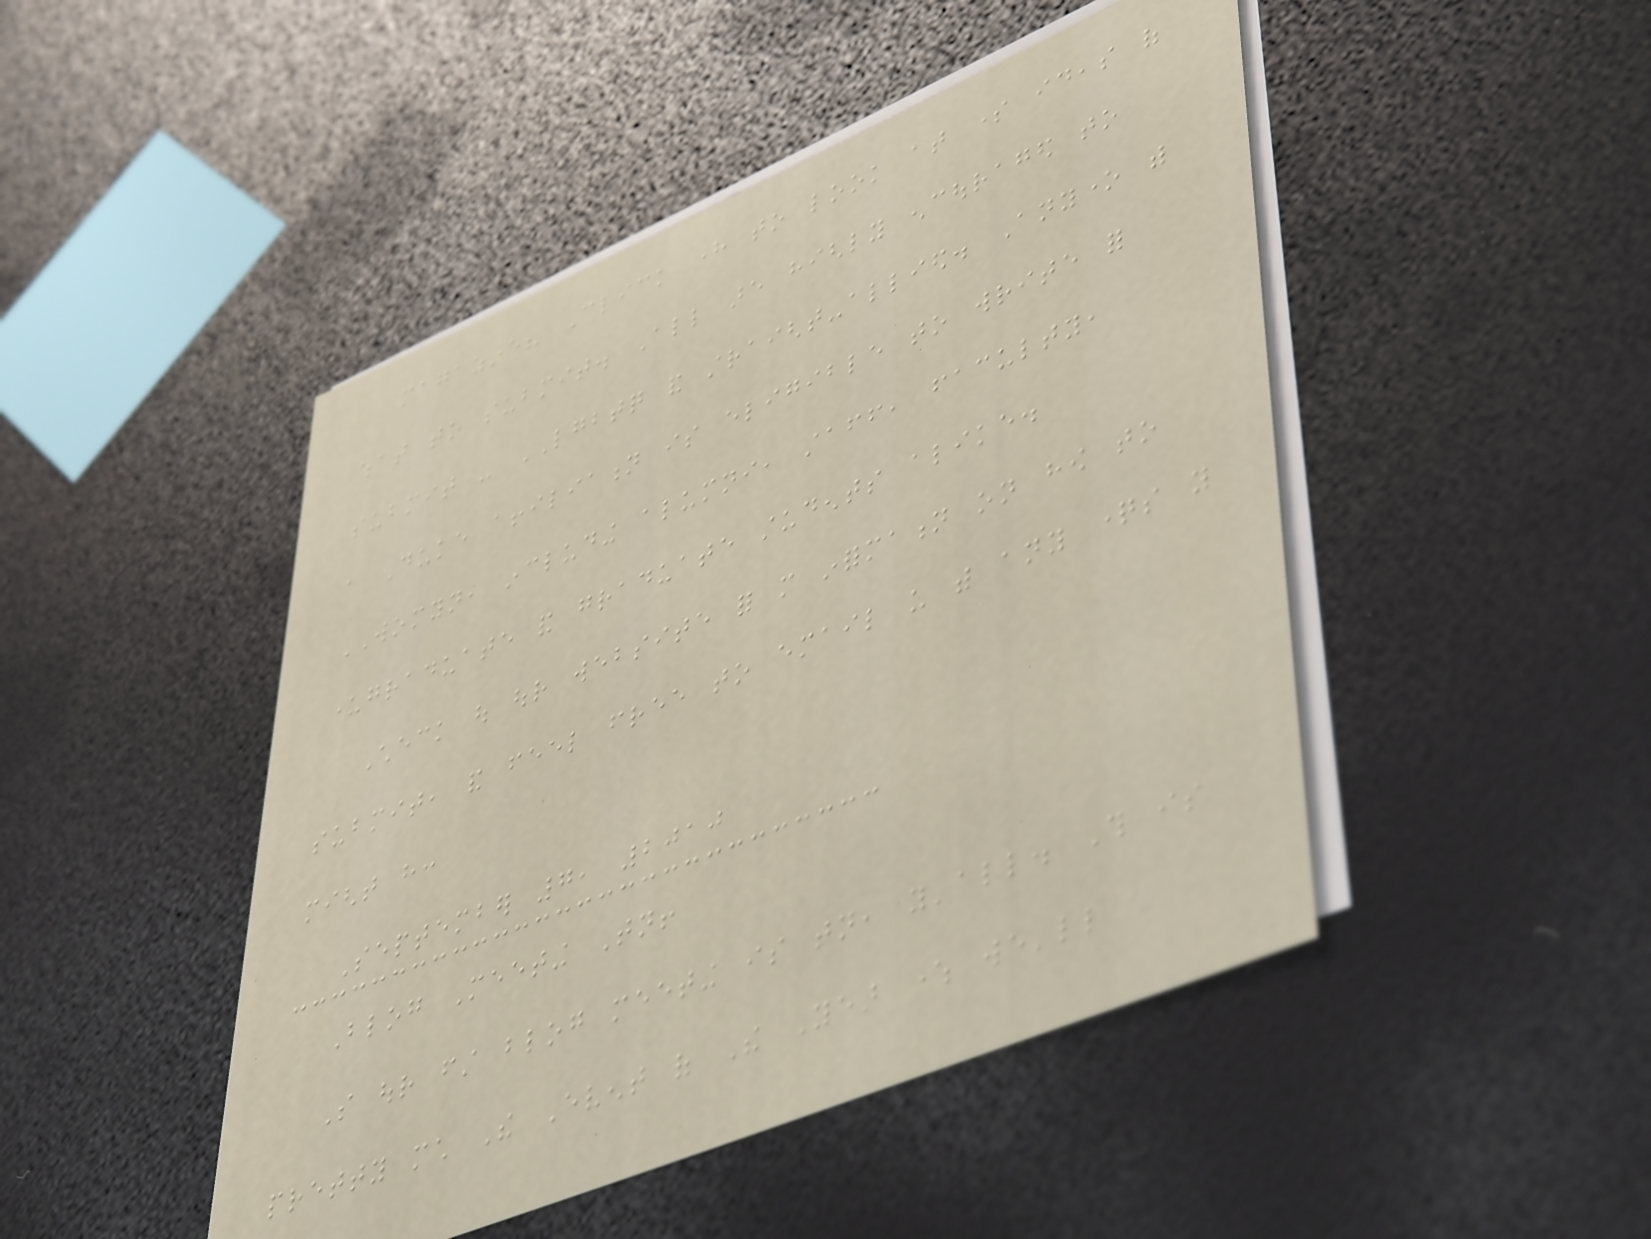magazine? Click here to look at some ideas of
what to submit. All are highly encouraged to
submit - LGBTQ and straight-allied. Anyone with
a Duke affiliation is eligible to write for
WOMYN, including alumni, staff, faculty,
undergraduate and graduate students alike.
Check out our website for more information on how to
submit, and feel free to email us with any questions you
might have:
September 7, 2010
Blog Meeting Tonight!
So our first blog meeting is tonight, y'all. This is
pretty much The Event of The Year where we'll
